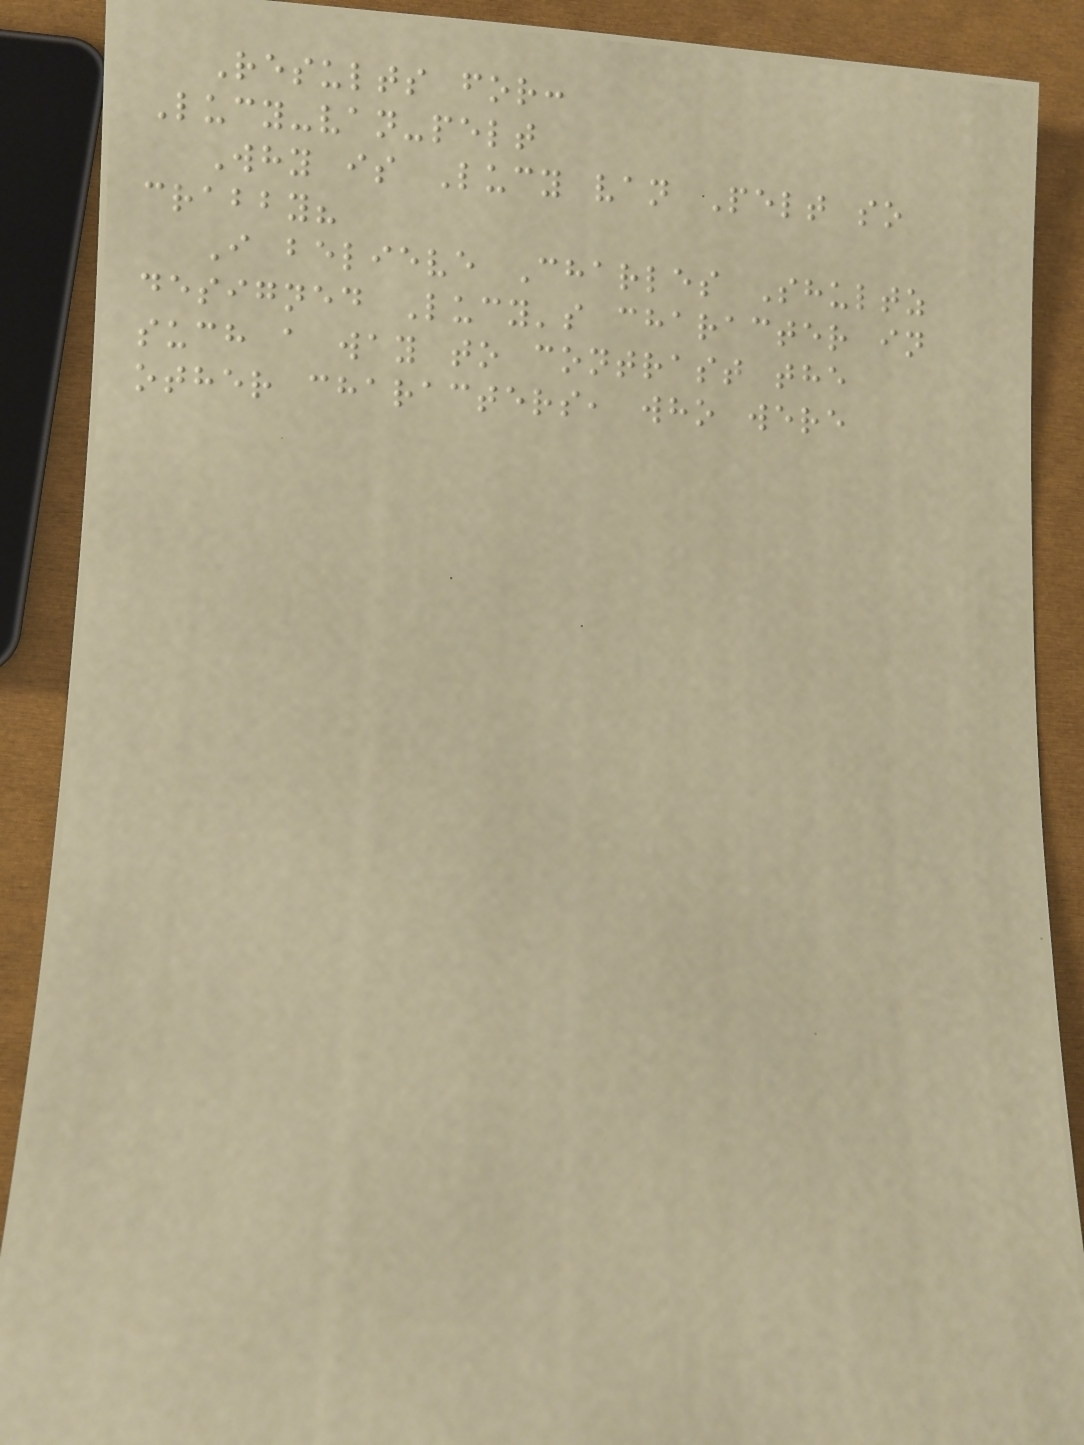Results for:
Lucy-van-pelt
Why is Lucy van Pelt so
crabby?
I believe Charles Shultz
designed Lucy's character in
such a way to contrast the
other characters, who were
